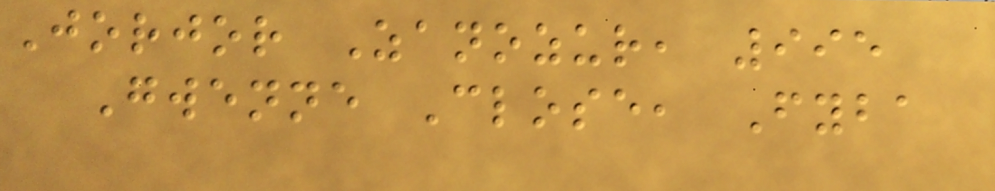Jorjor Zanozur, 995
Gwenne Close, Fyba
